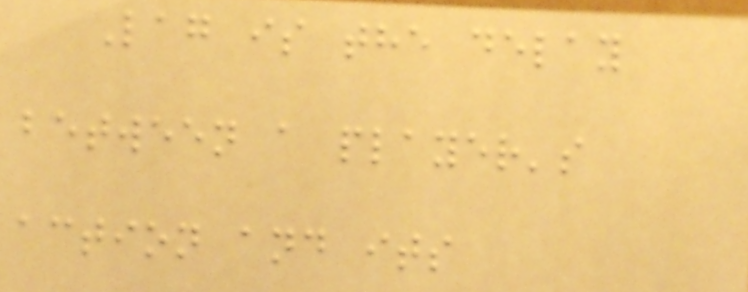Lag is the delay
between a player's
action and its
